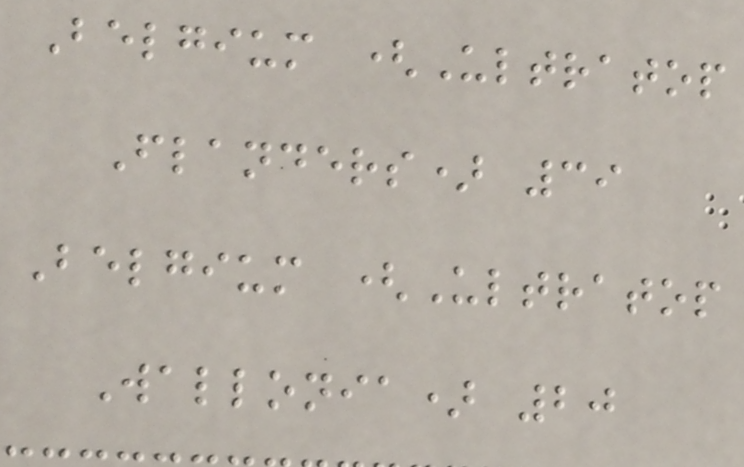Belgium (Ultratop
Flanders) 39
Belgium (Ultratop
Wallonia) 20
